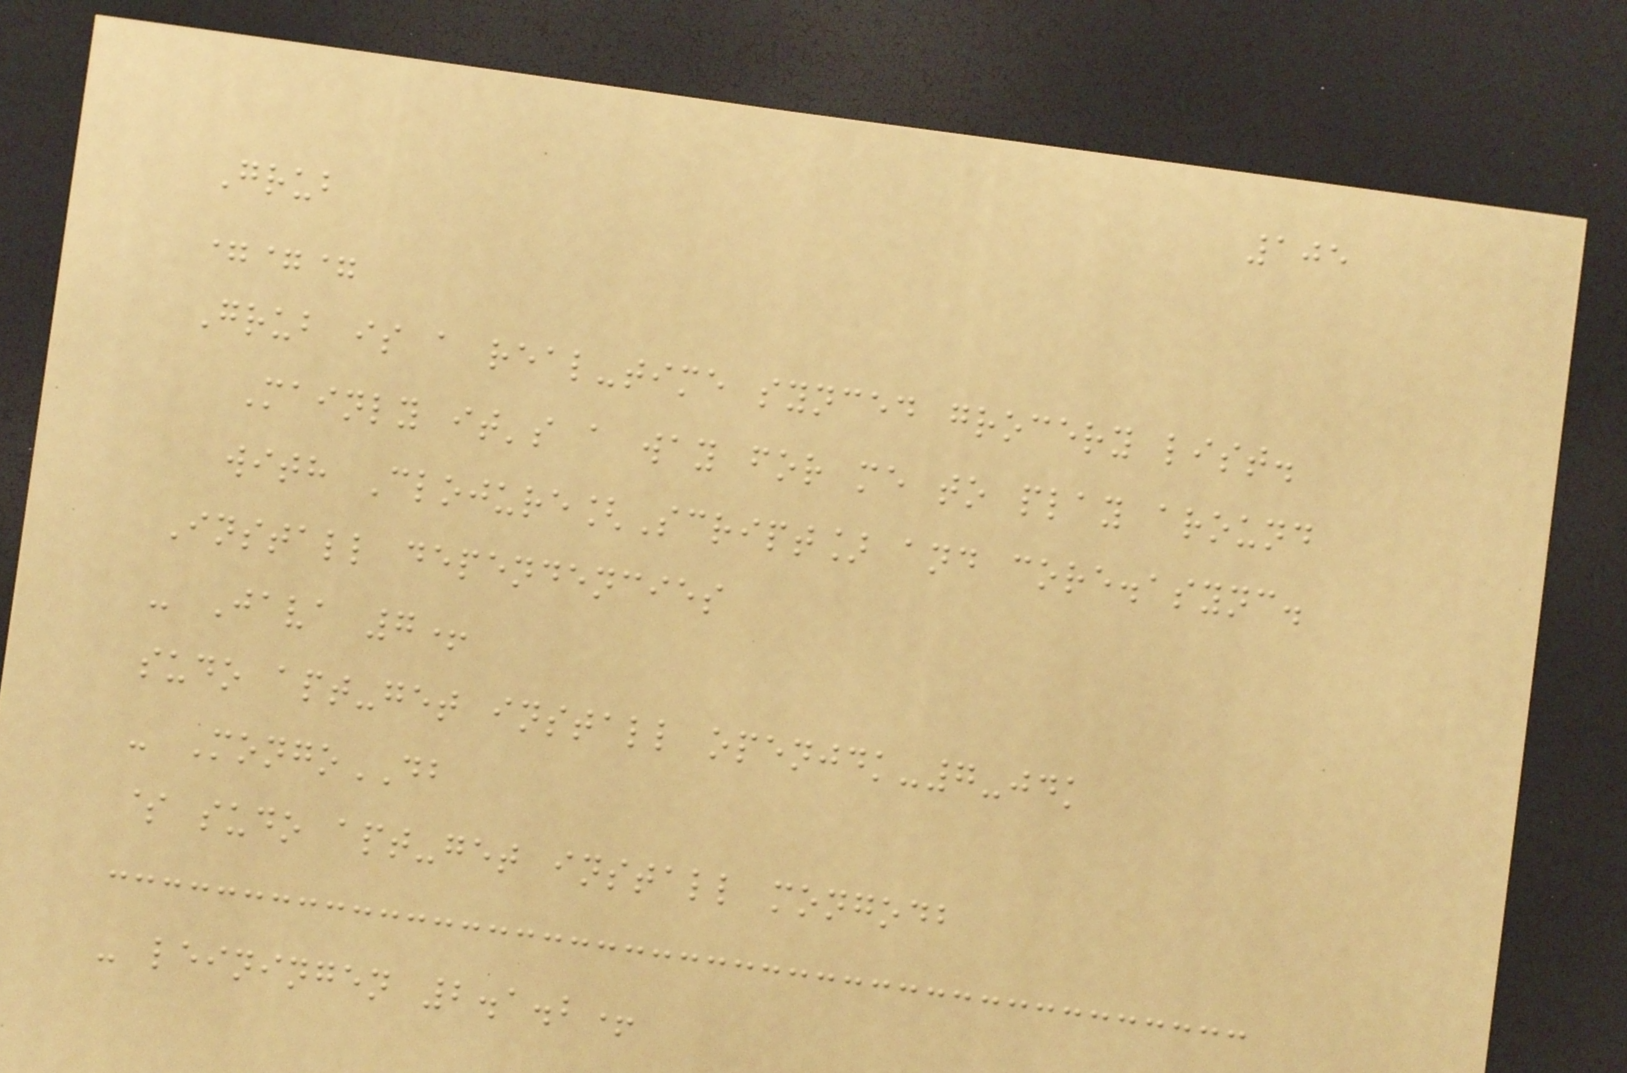105
Grub
===
Grub is a real-time synced grocery list.
Mainly it's a way for me to play around
with Clojure[Script] and core.async.
Install dependencies
- Java 7+
sudo apt-get install openjdk-7-jdk
- MongoDB
$ sudo apt-get install mongodb
- leiningen 2.1.2+
